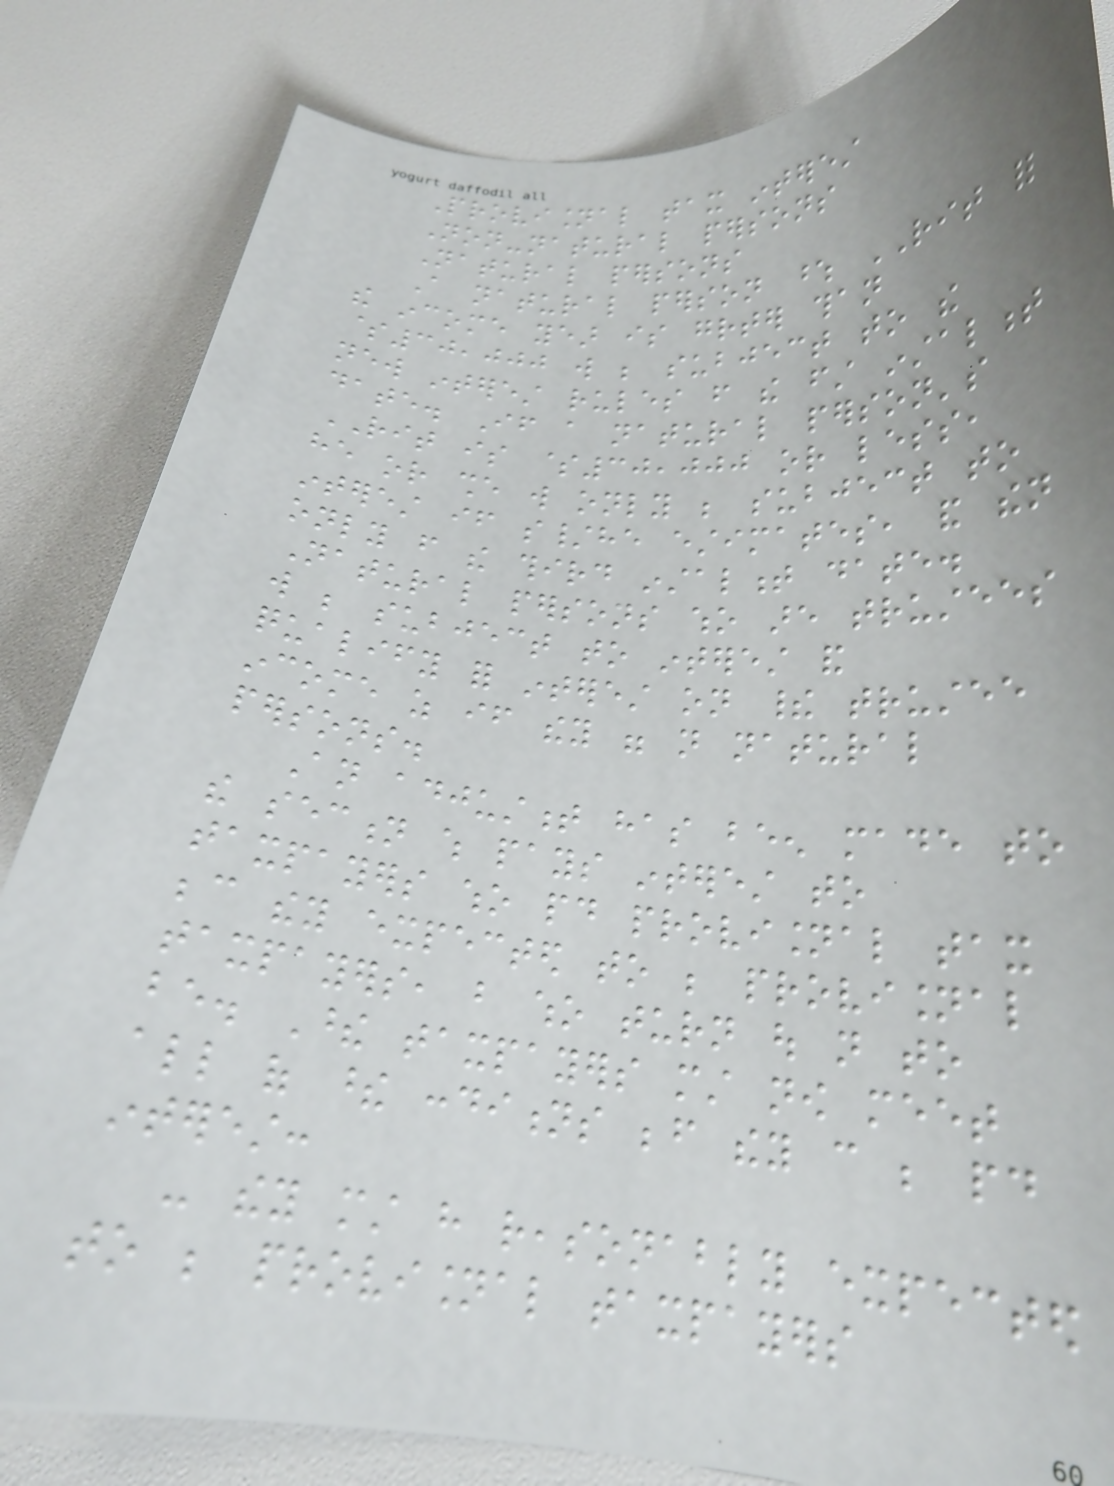Provisional tax interest
Non-natural persons
Natural persons
A natural person whose RIT for
the income year is greater than
$30,000 will be subject to the
new interest rules from the first instalment
date. If a natural person's
RIT is $30,000 or less,
he or she will only be subject to
interest if s/he estimates, and then
only from the third instalment date.
Natural persons who are trustees
will be subject to interest and
qualify for interest on their trustee
income as if they were not natural
persons.
An adjustment has been made to
the section which pays interest to
taxpayers who paid provisional tax
because they expected to be provisional
taxpayers, but who turn out not to
be. These taxpayers must now meet
all of these conditions before they can be paid
interest:
- they must have reasonably expected
to be provisional taxpayers
